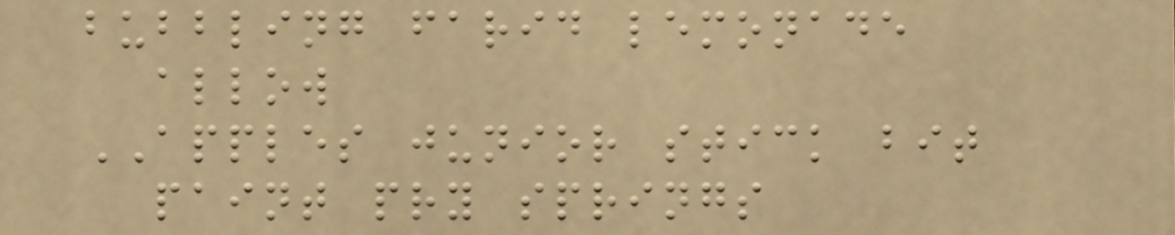bubbling farid lemonade
allow
APPLES junior stick bit
paint pry springs
